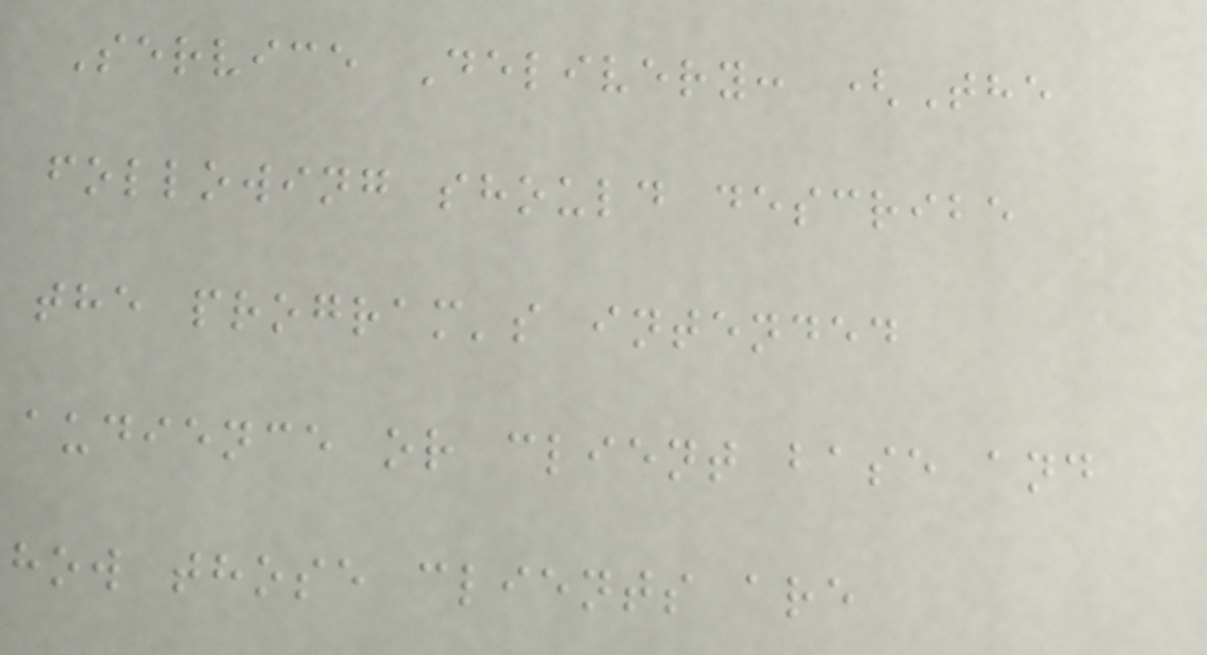Service Delivery: (The
following should describe
the program's intended
audience or client base and
how those clients are
